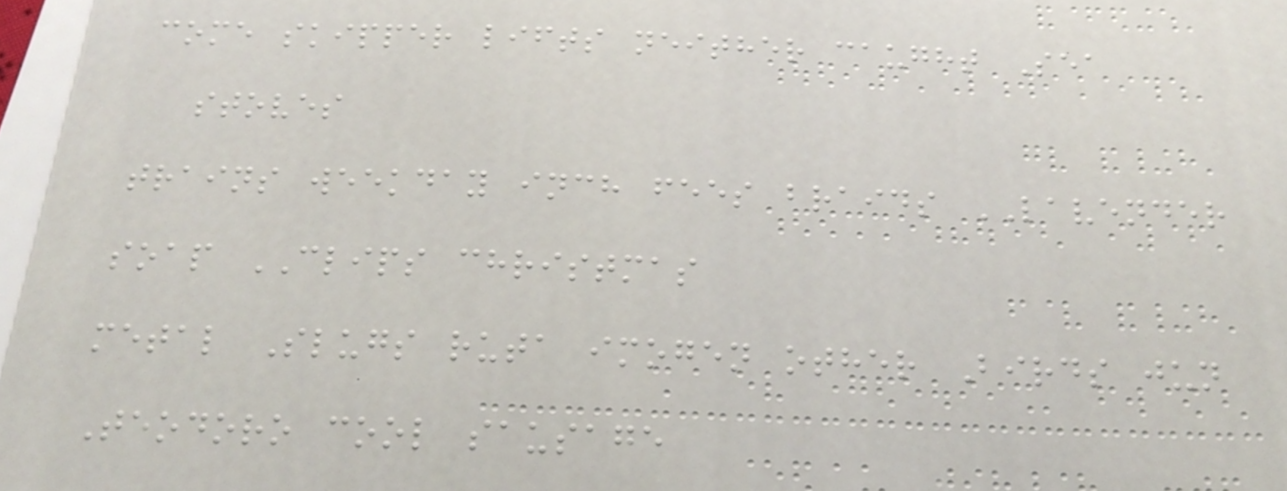come skipper lifts neither caught Sea
stoves
trains weekday inch fees braids LAVENDER
soap CLIPS christmas
metal Slugs ruta imogen other Birds jun
Teodoro cool sausage
